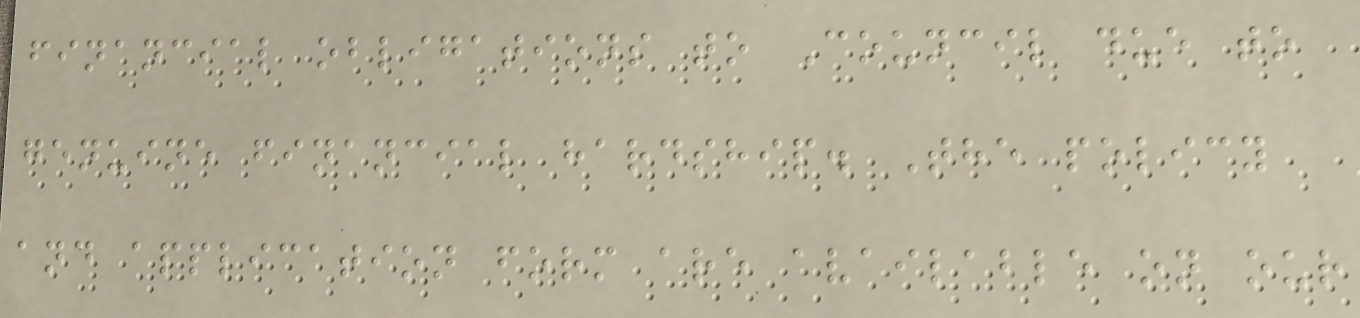financial obligations to Council due to
genuine financial hardship. The policy
and application form are available on our
